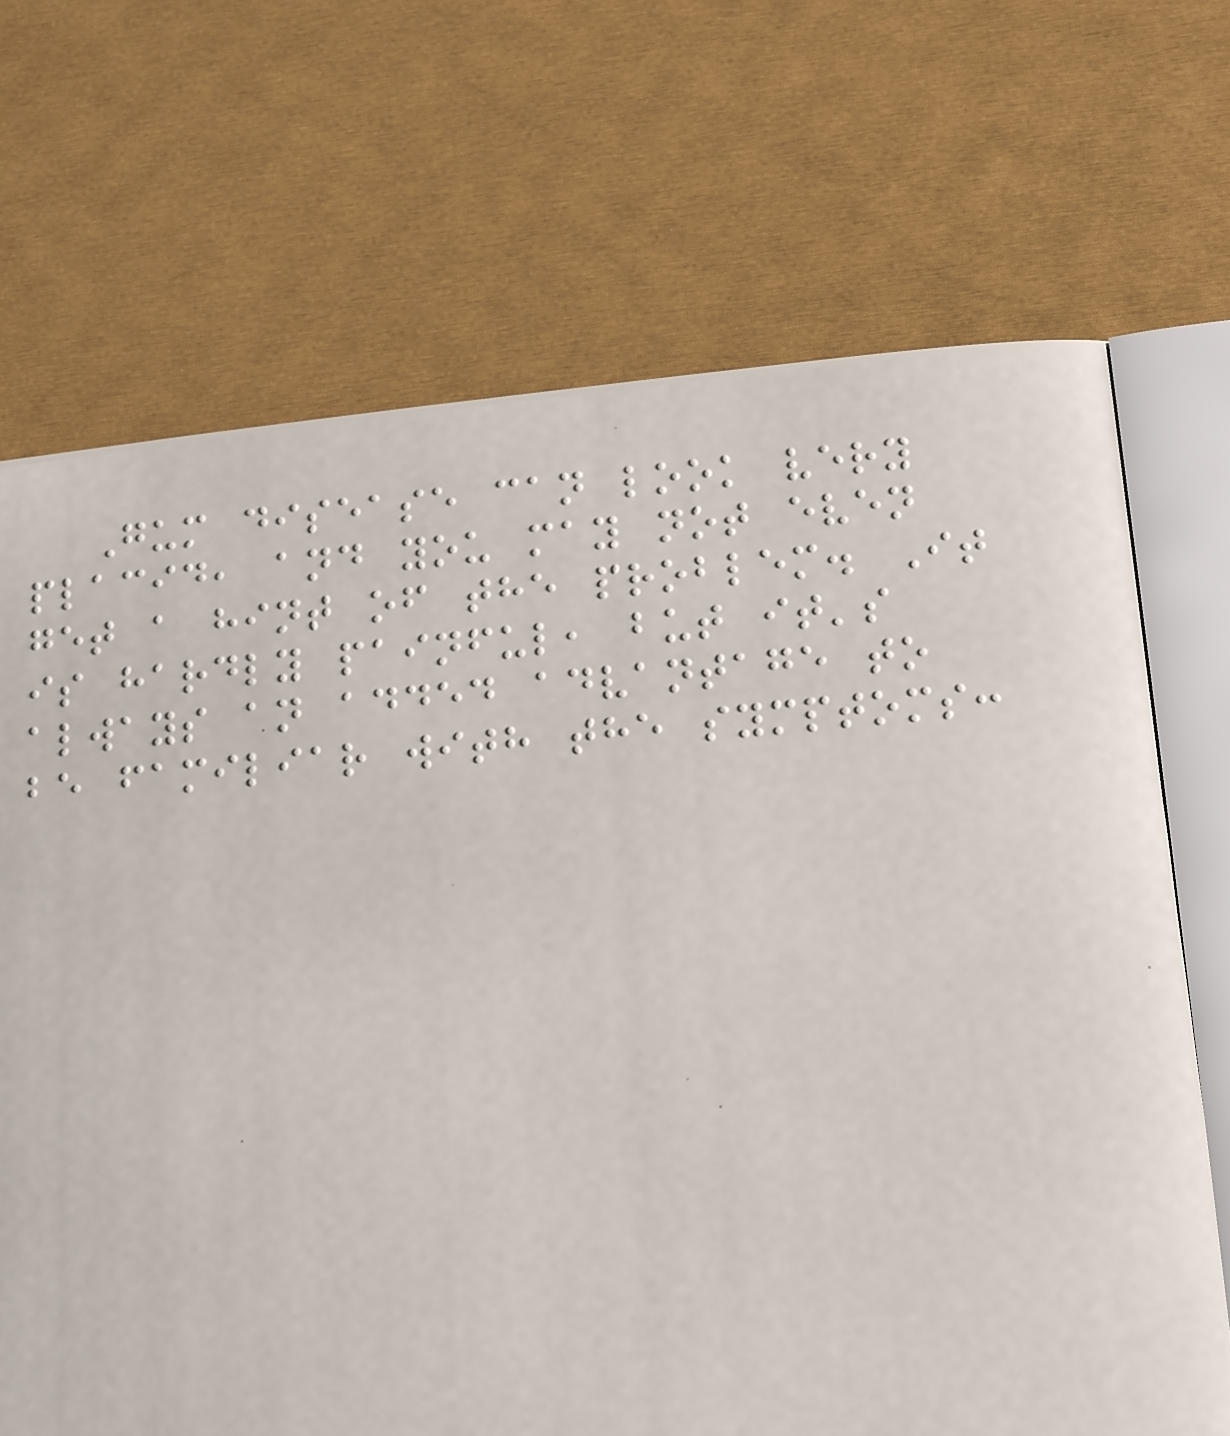Gum disease can look very
placid, and you may not even
get a hint of the problem. It
is hardly painful, but it's
always an added advantage to
be familiar with the symptoms:
